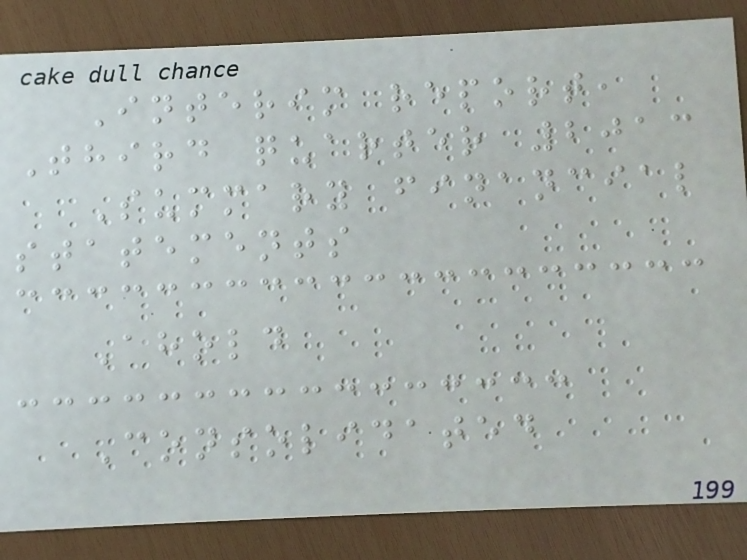Interim report,
Third quarter 2013
Summary financial
statements
Ahold
Consolidated
